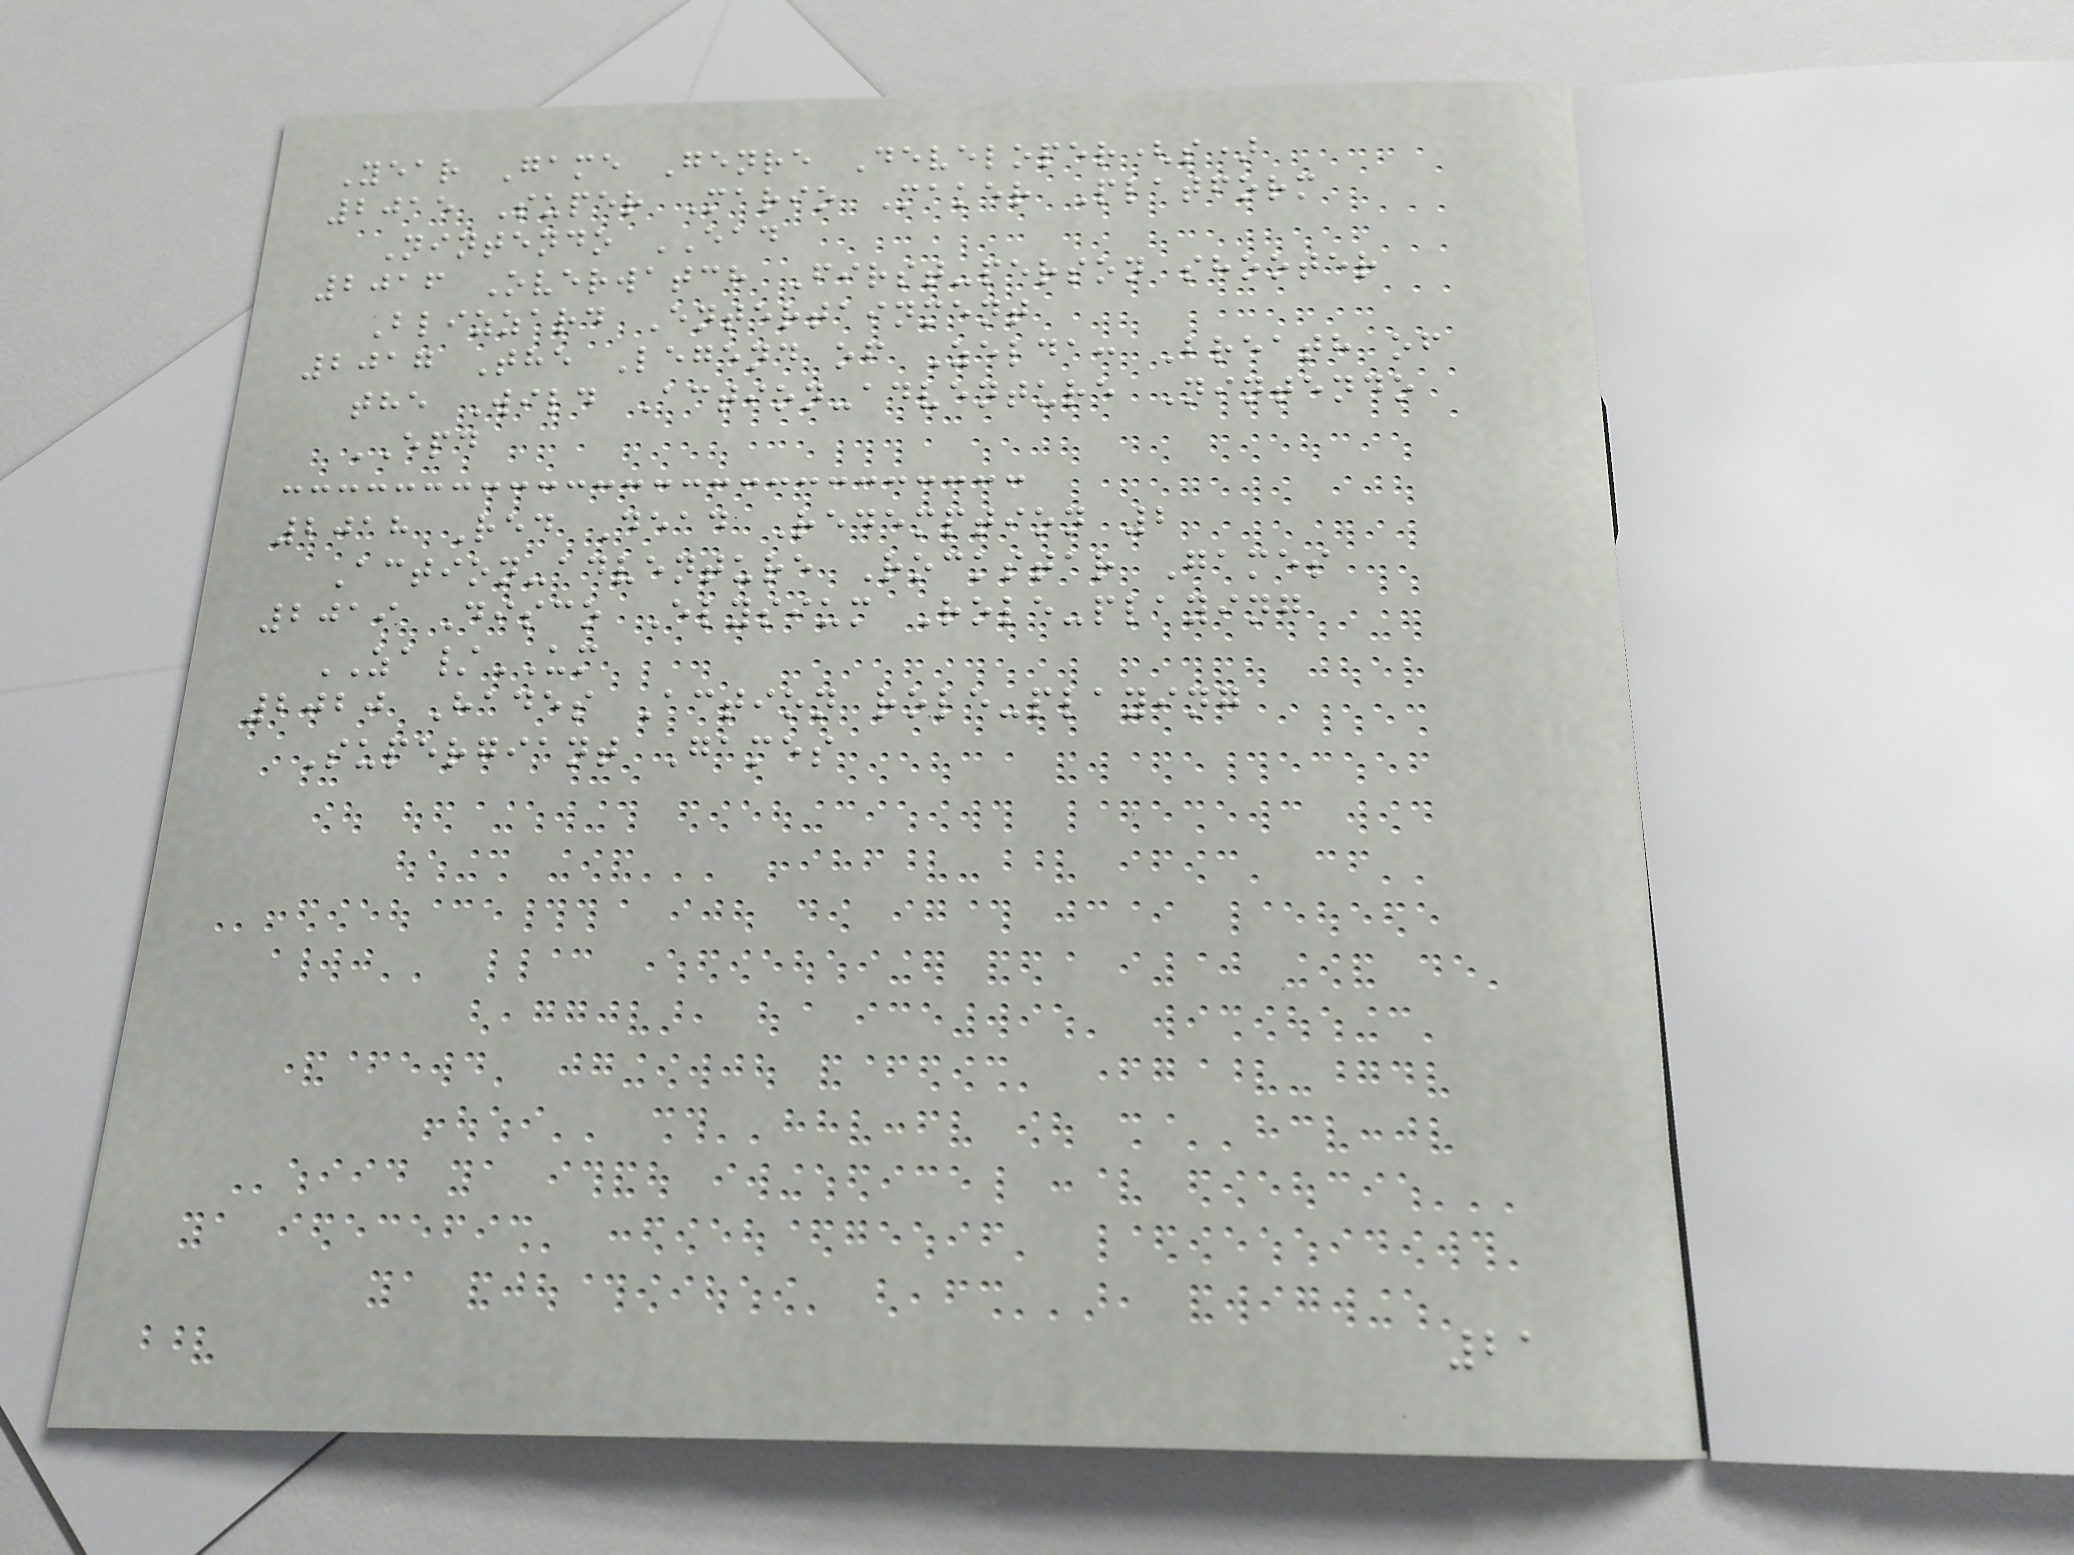Year Game Genre Developer(s)
2015 Super Mario Maker Platform
Nintendo EAD
2016 Overwatch First-person shooter
Blizzard Entertainment
2017 The Legend of Zelda: Breath of
the Wild Action-adventure Nintendo
EPD
2018 Red Dead Redemption 2
Action-adventure Rockstar Games
2019 Disco Elysium Role-playing
ZA/UM
2020 Hades Action role-playing
Supergiant Games
21
